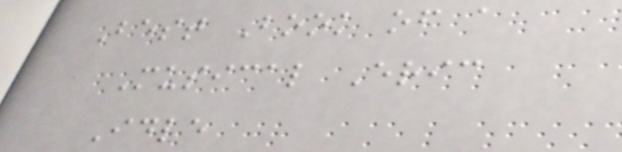Best Book of a
Musical Eric
Idle
